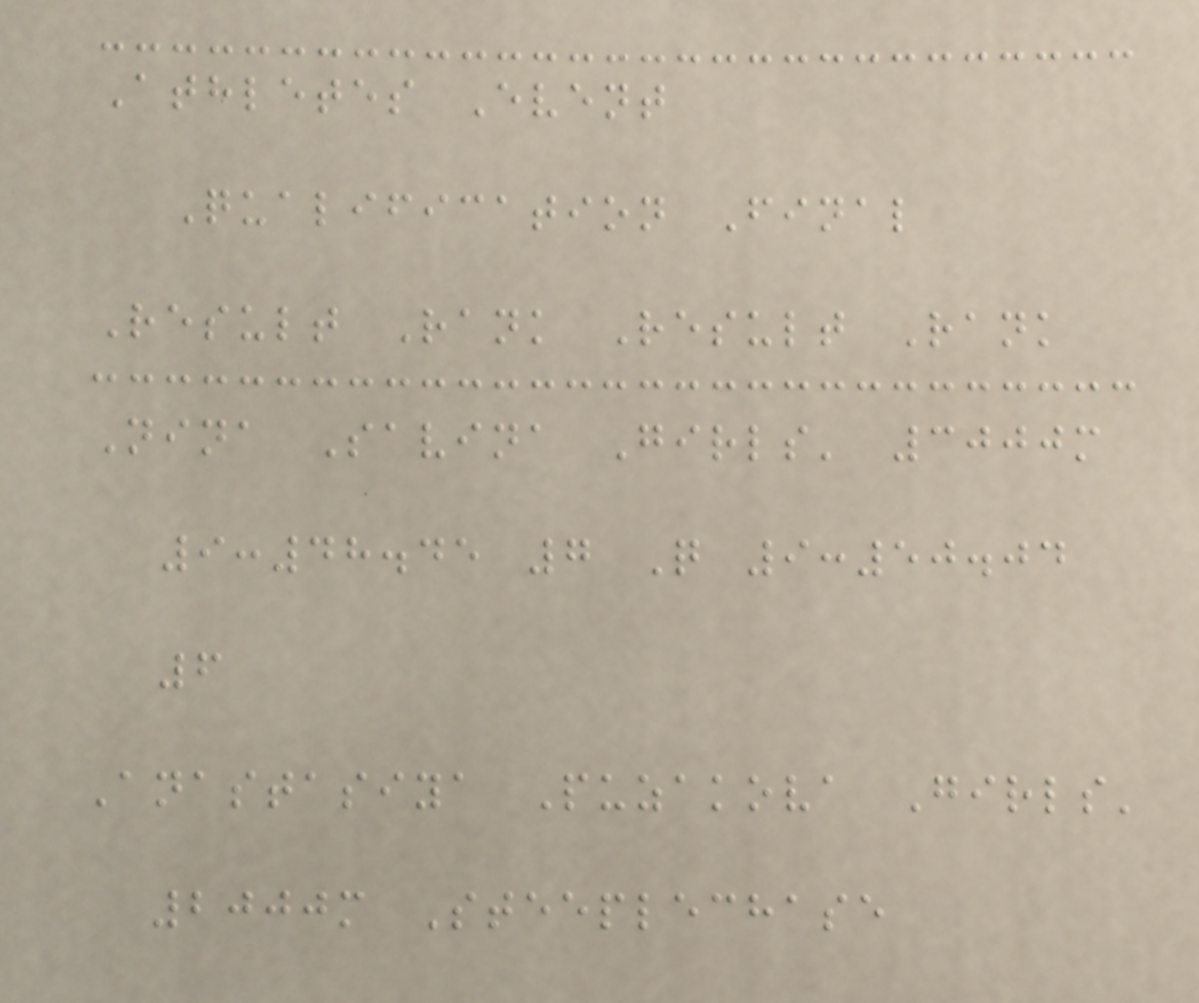Athletes Event
Qualification Final
Result Rank Result Rank
Nina Savina Girls' 3000m
9:48.45 7 Q 9:50.04
6
Anastasiya Puzakova Girls'
2000m Steeplechase
